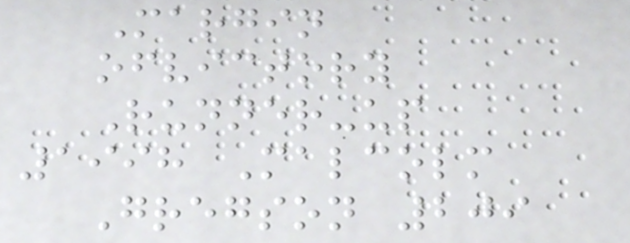Margin
ofvictory
Runner-up
1998 Malcolm
Gregson 209
